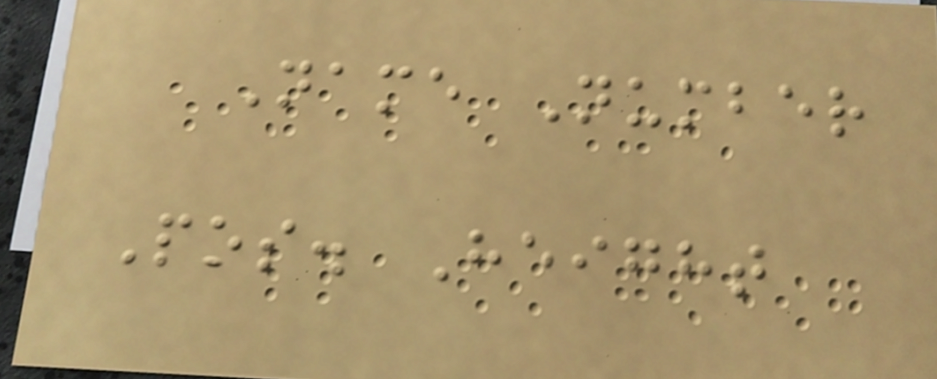Name Number
Pos. Height
